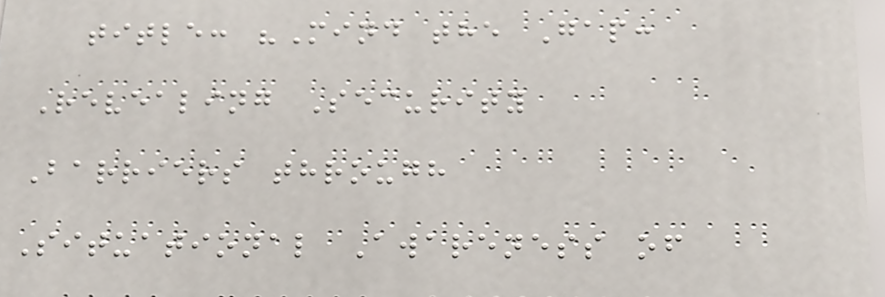title: "Mind the Gap:
Revealing Security
Barriers through
Situational Awareness of
